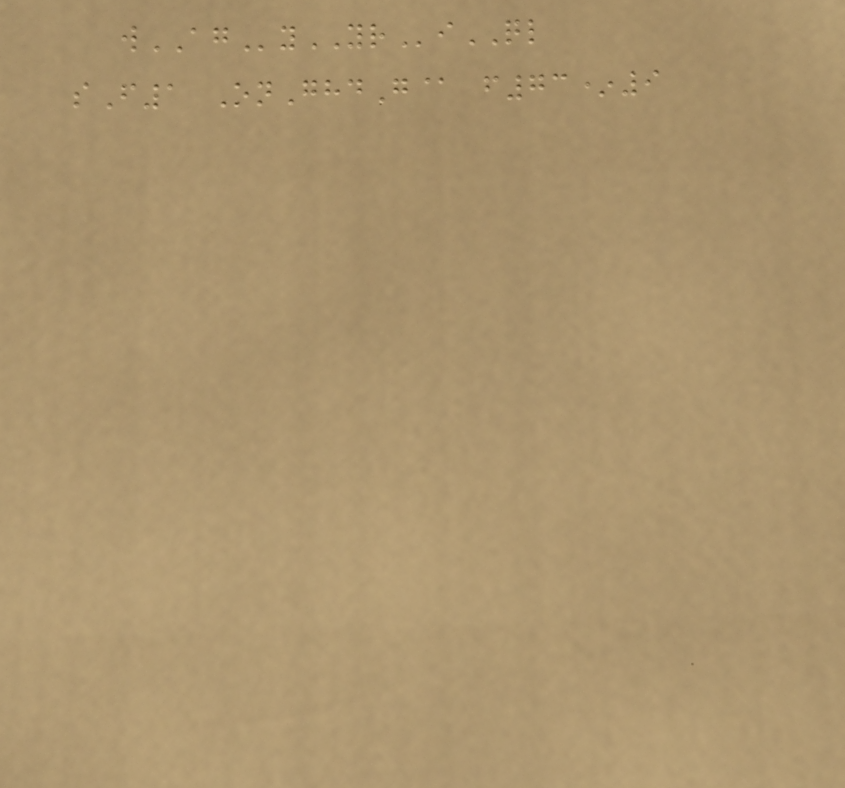wAGyYRiQL
sF1 OnGhdG@ f73*9
